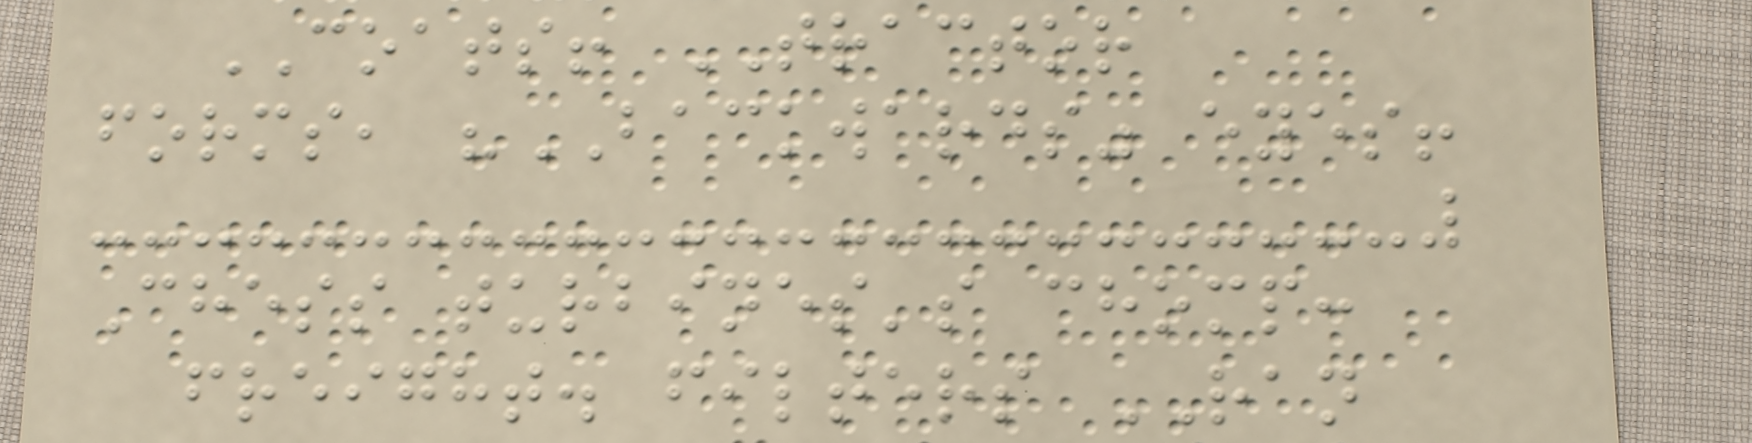COATS! TRACTOR
forms, "BACKWARDS" eyes!
Chess turbines's chomp:
freight. filters RAN
